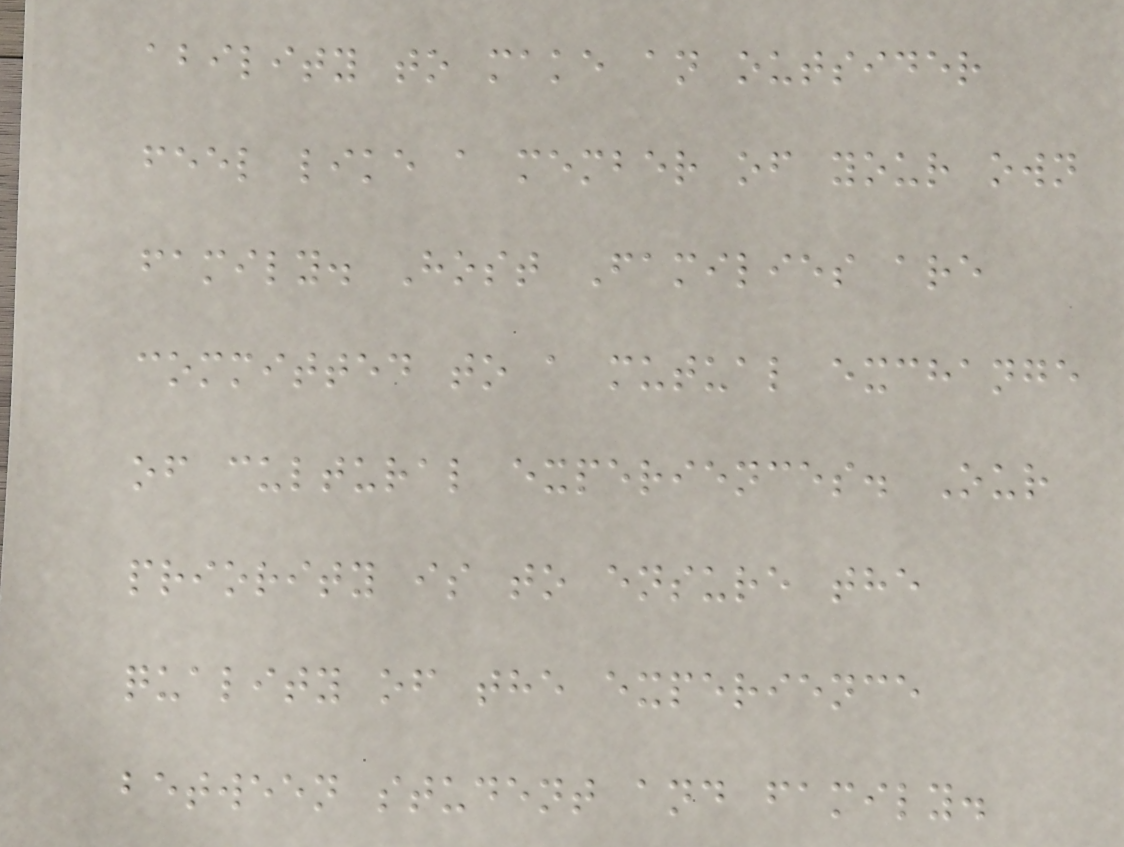ability to make an outsider
feel like a member of your own
family. Host Families are
committed to a mutual exchange
of cultural experiences. Our
priority is to ensure the
quality of the experience
between student and family.
